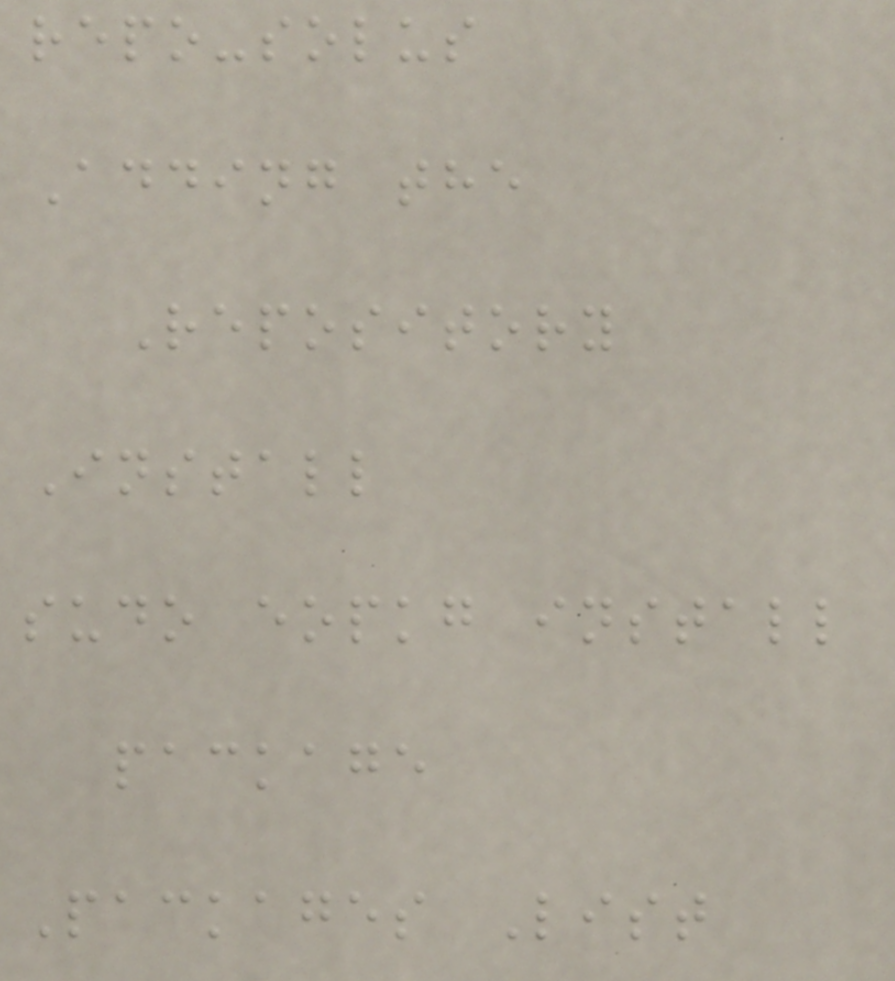repo-solus
Adding the
Repository
Install
sudo eopkg install
package
Packages List
